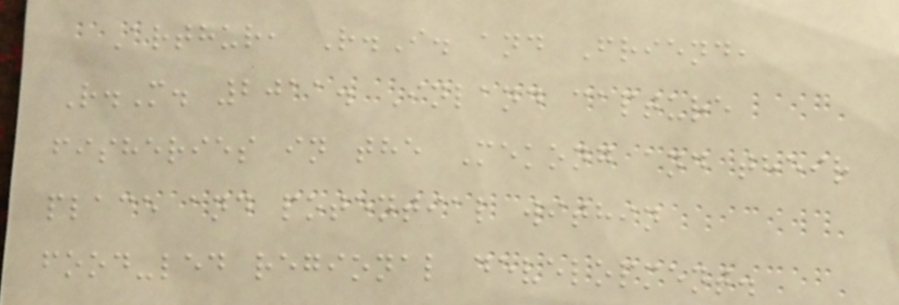Arthur, R.I. and Friend,
R.M. 2011. Inland capture
fisheries in the Mekong and their
place and potential within
food-led regional development.
